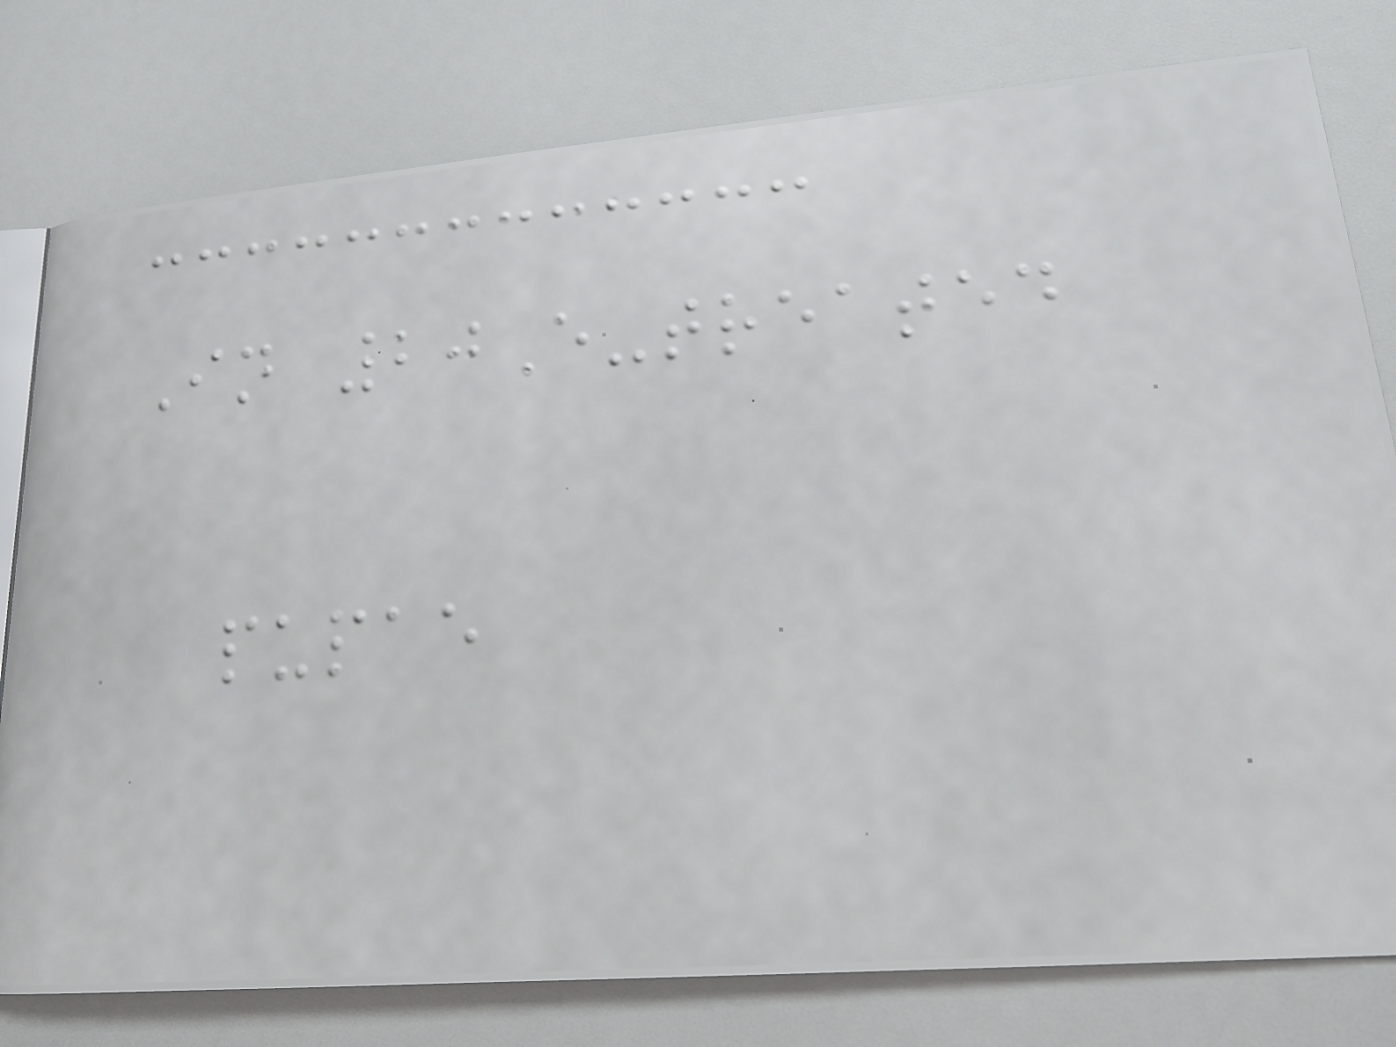In 20E-treated
pupae
